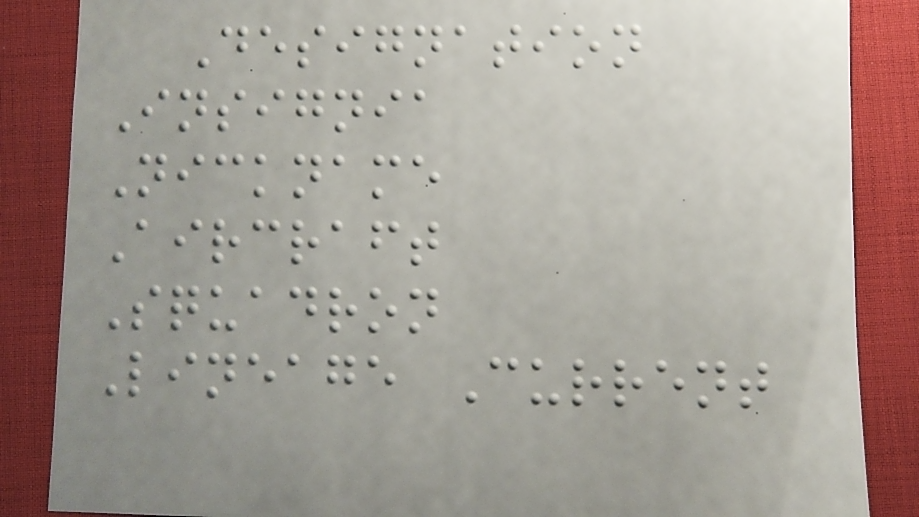Designation
Insignia
Nickname
Aircraft
Squadron
Lineage Current
